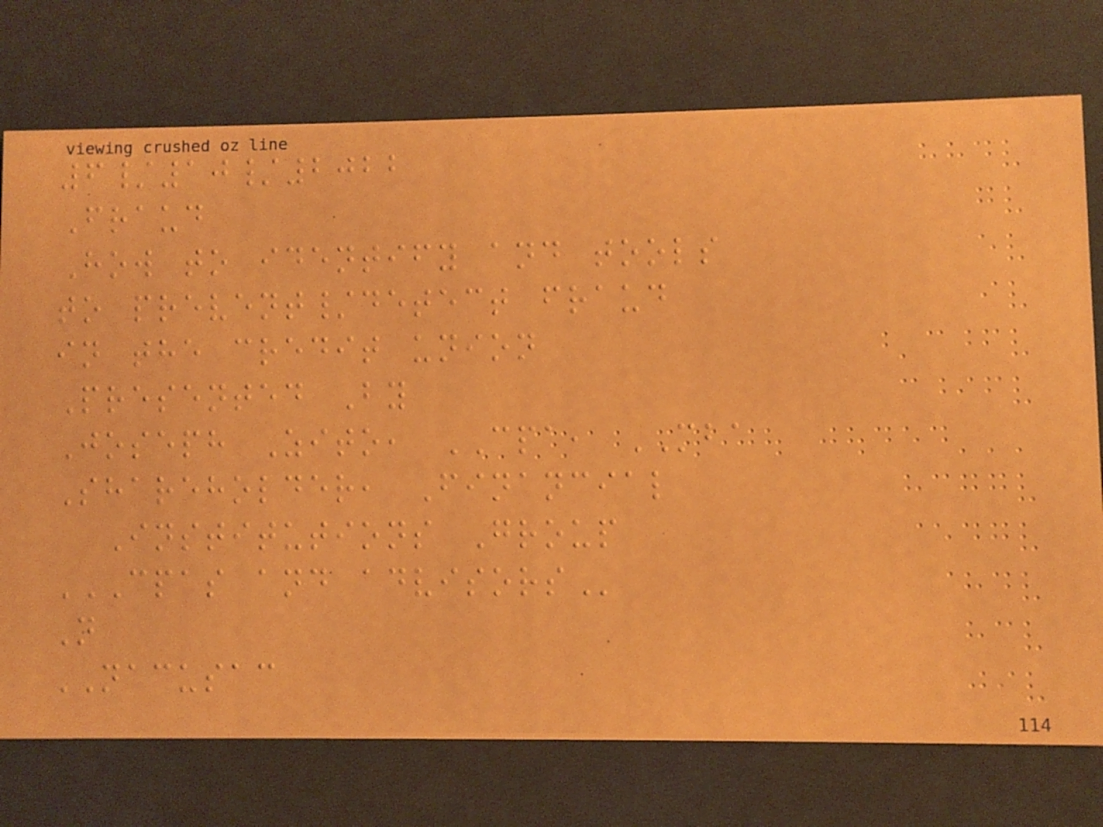6/10/2022
Fraud
How to identify and tools
to prevent/detect fraud
in the credit union
Presented By
Joseph Zito, CPA, MBA
Shareholder, Financial
Institutions Group
CPAS AND ADVISORS
N
NACUSAC
